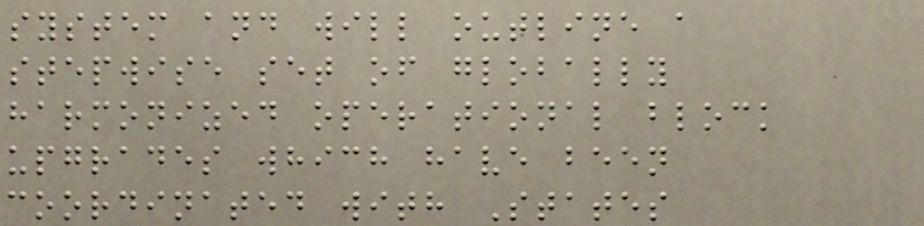system and will outline a
stepwise set of globally
harmonized operational block
upgrades which have been
coordinated with States
